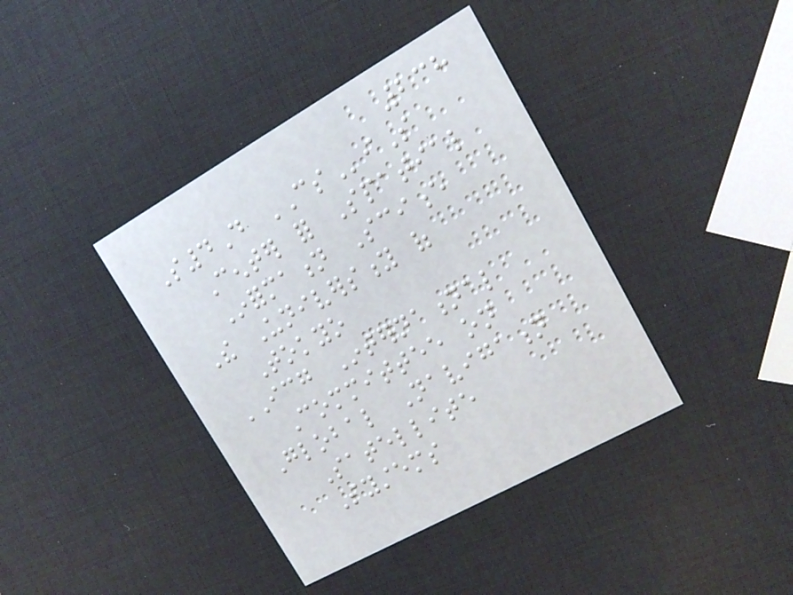238
S4D CSiS
Center for Spatial
Information Science
The University of
Tokyo
ICG International
Committee on
Global Navigation
Satellite
Systems
